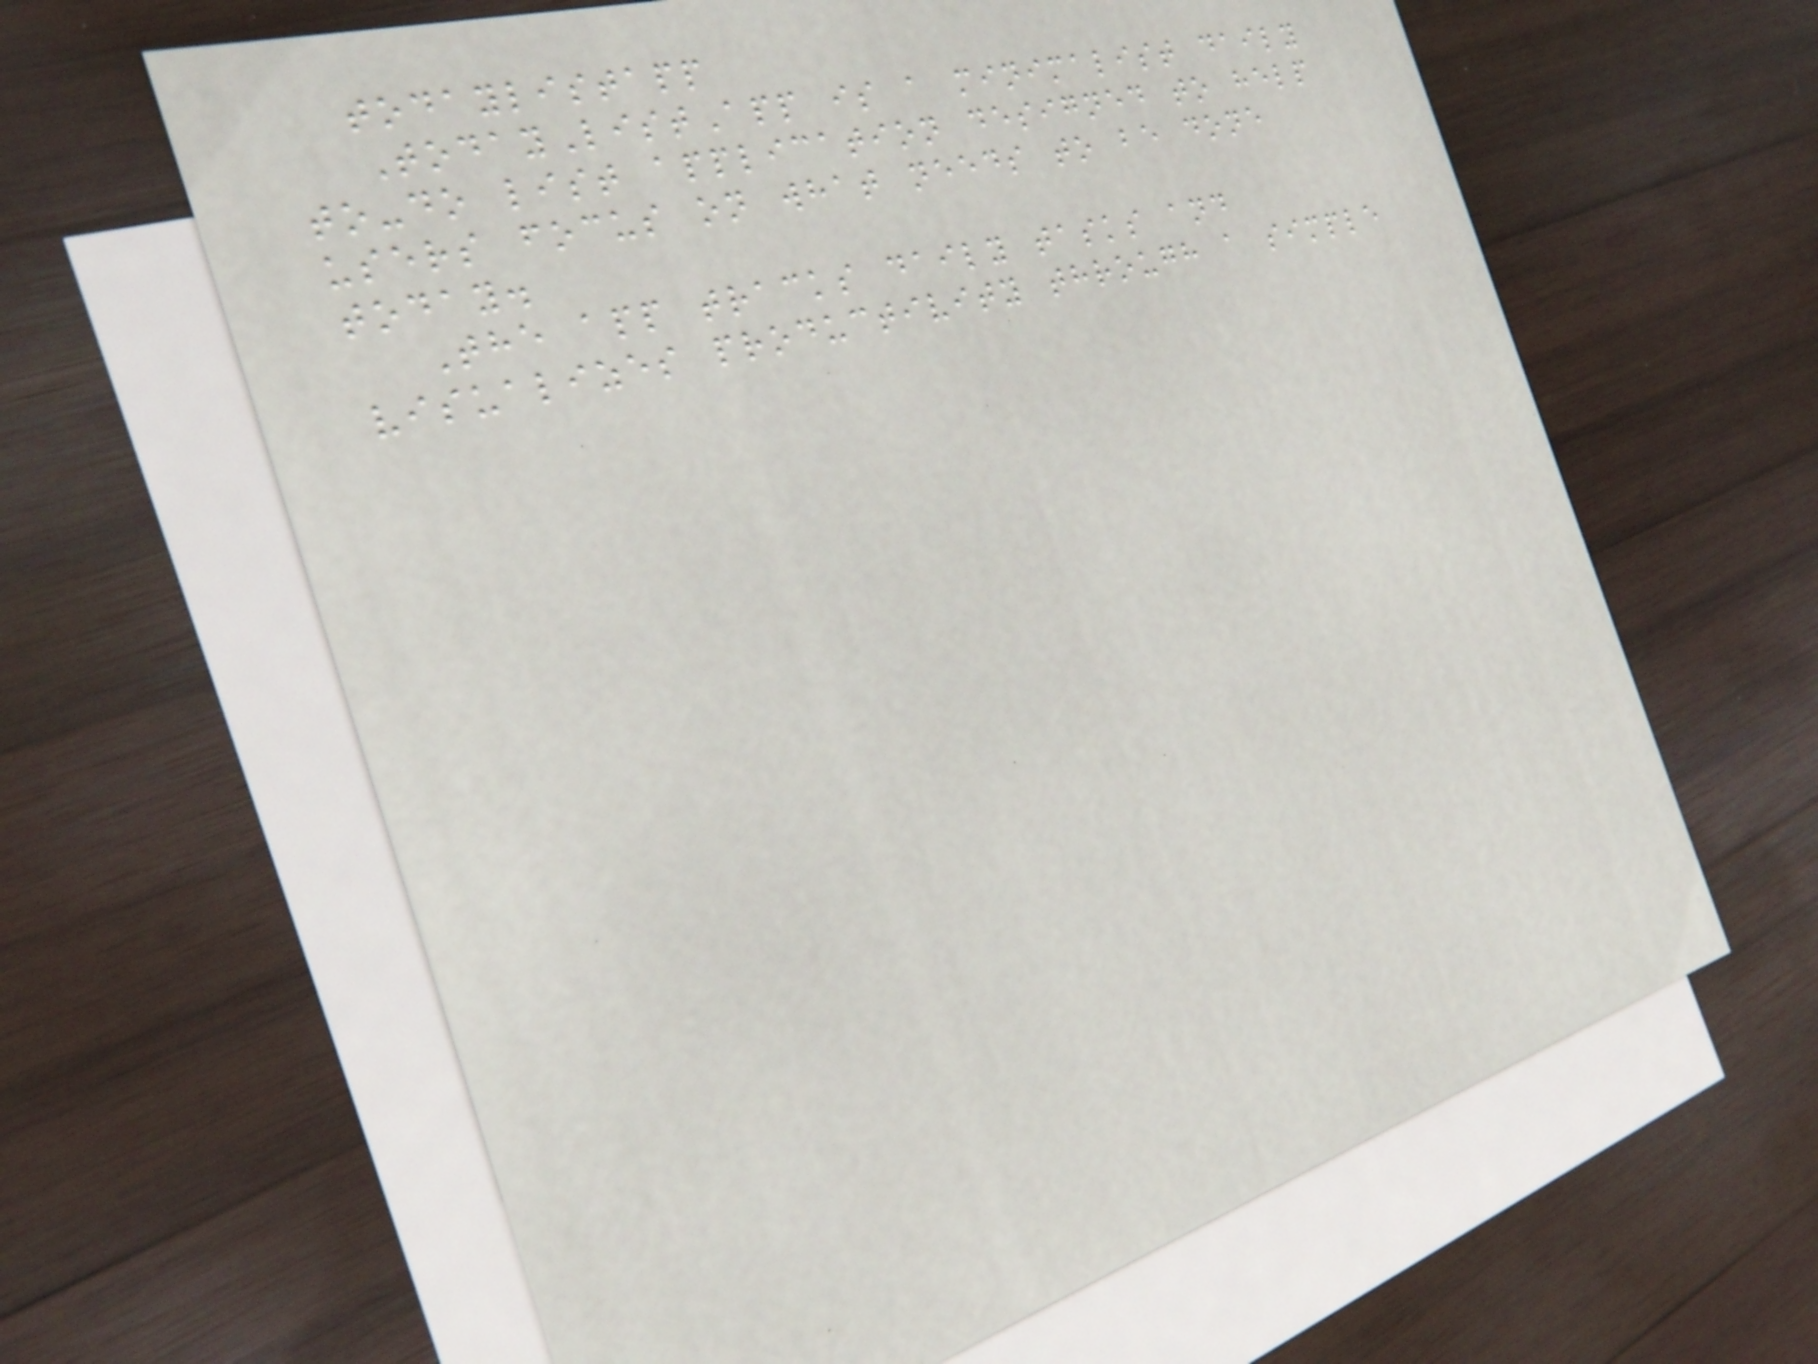todaylistapp
TodayListApp is a minimalist daily
to-do list application designed to help
users focus on what needs to be done
today.
The app tracks daily tasks and
visualizes productivity through a simple
